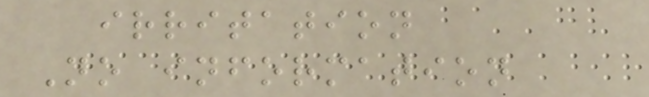irritation
No information
